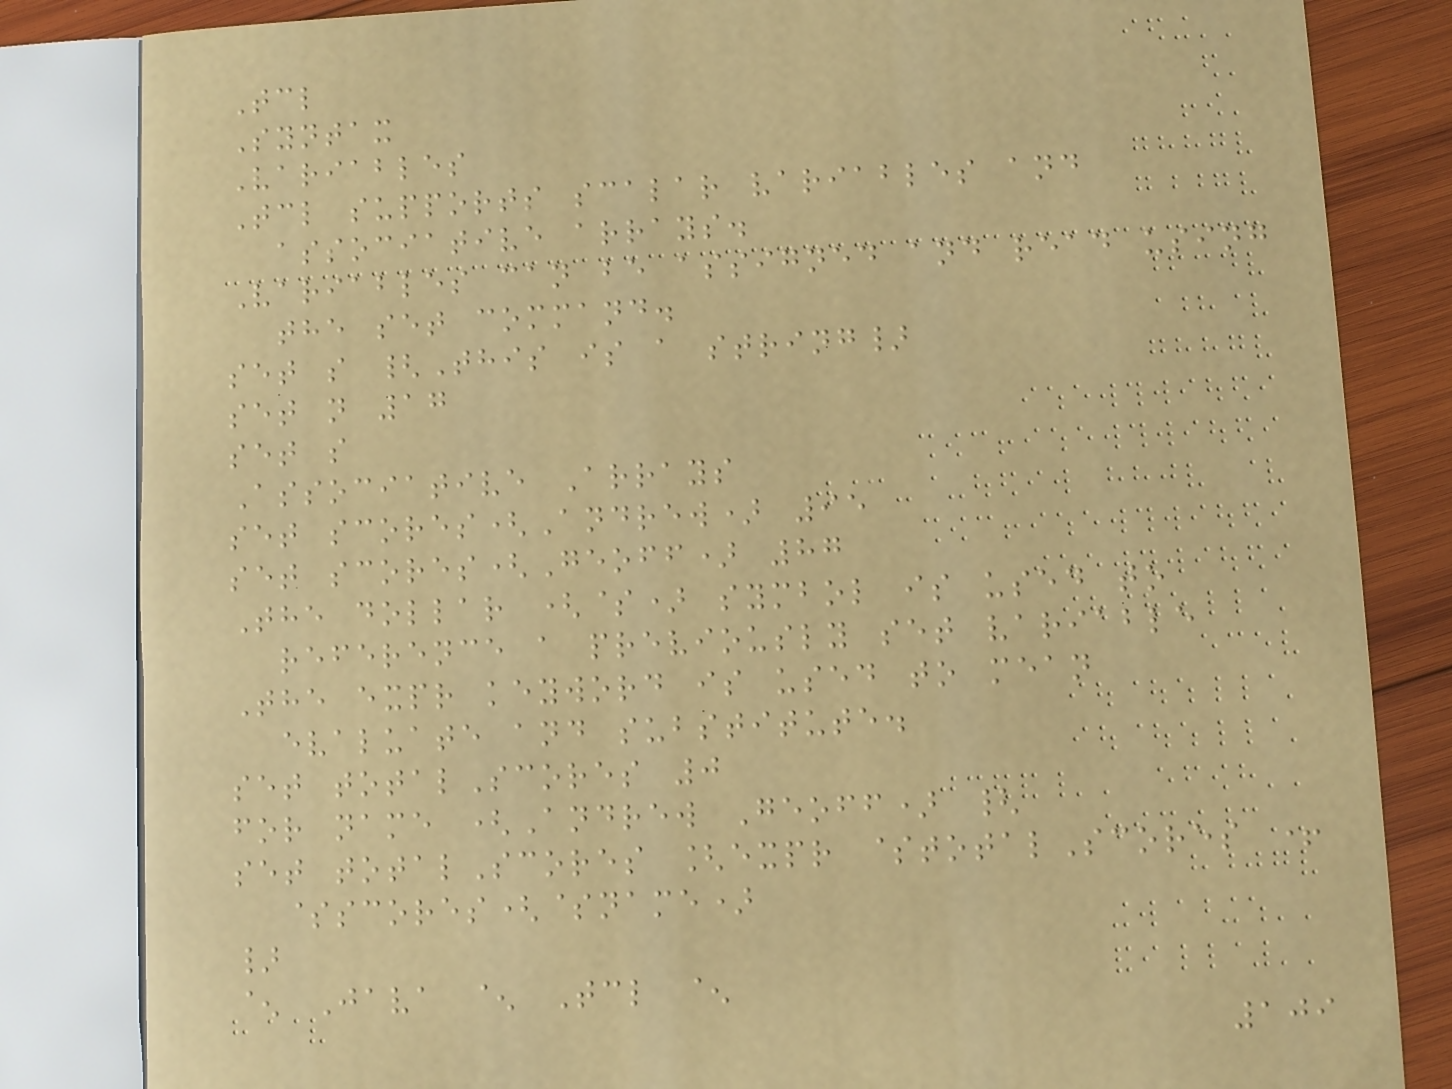Tcl
Syntax
Variables
Tcl supports scalar variables and
associative arrays.
Variables can be assigned and read using
the set command.
set s {This is a string}
set n 17
set s
Associative Arrays
set scores(Andrew) 95
set scores(Geoff) 87
The dollar ($) symbol is used to
reference a previously set variable
The expr keyword is used to mean
evaluate and substitute.
set totalScores 0
for name (Andrew Geoff) {
set totalScores [expr $totalScores +
$scores($name)
}
^ Java ^ Tcl ^
109
